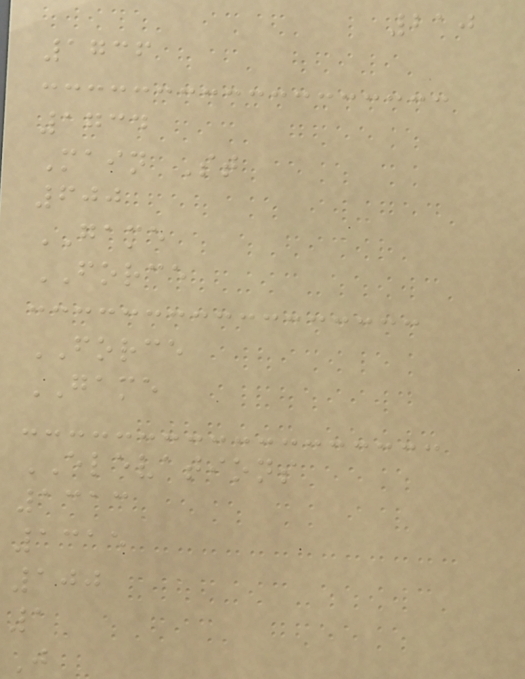210
1736
1734
Main St
600
GAME
FORCE
FORCE
GAME
ELEVATIONS
1313
1315
100
1
J
